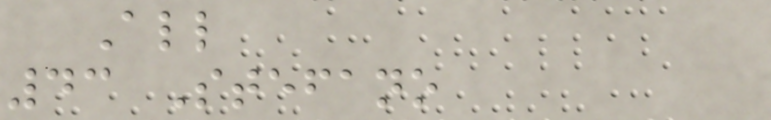All
43 Stefano
